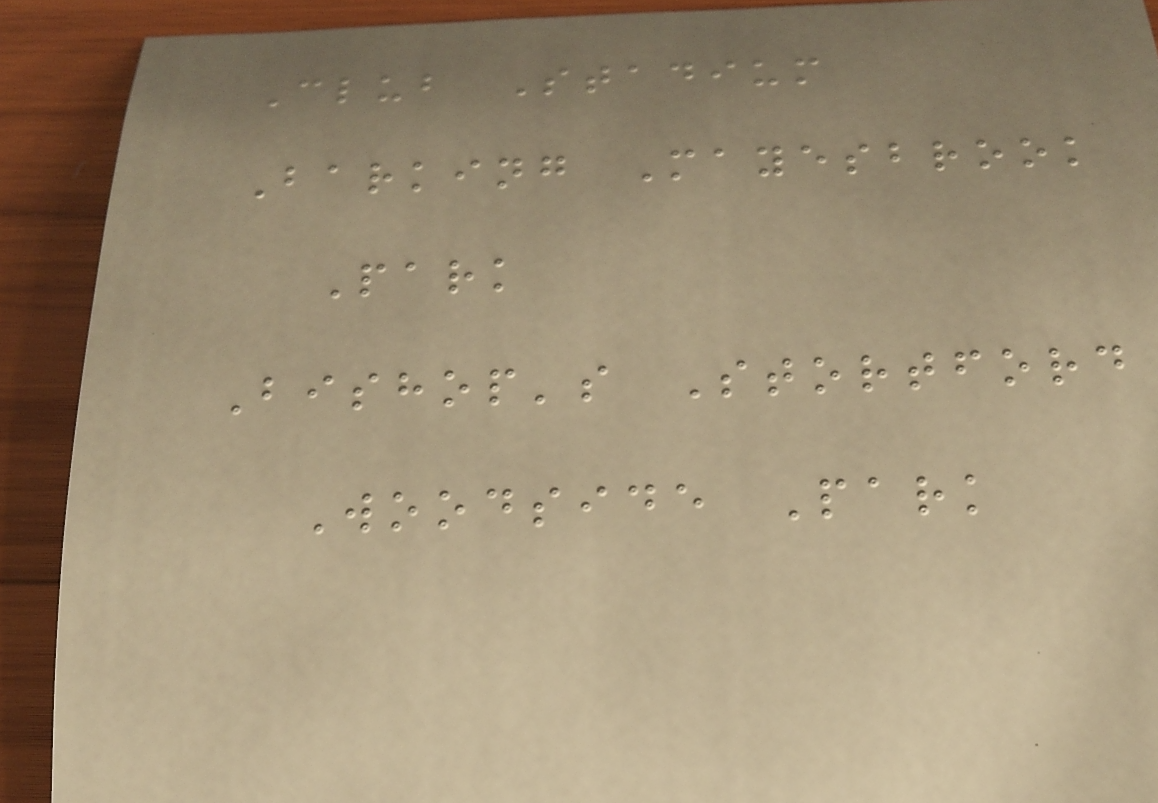Club Stadium
Barking Mayesbrook
Park
Bishop's Stortford
Woodside Park
